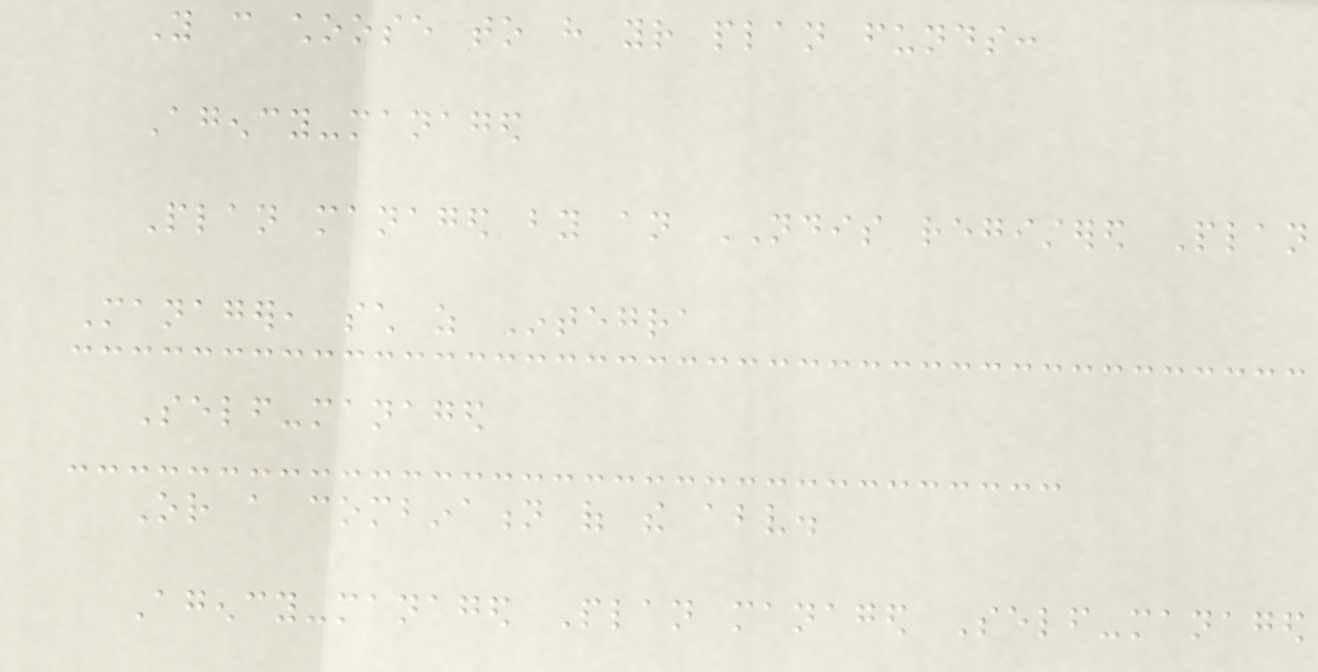You can choose to have your plan funds:
Agency-managed
Plan managed by an NDIS registered Plan
Manager, such as Integra
Self-managed
Or a combination of the above.
Agency-managed Plan managed Self-managed
